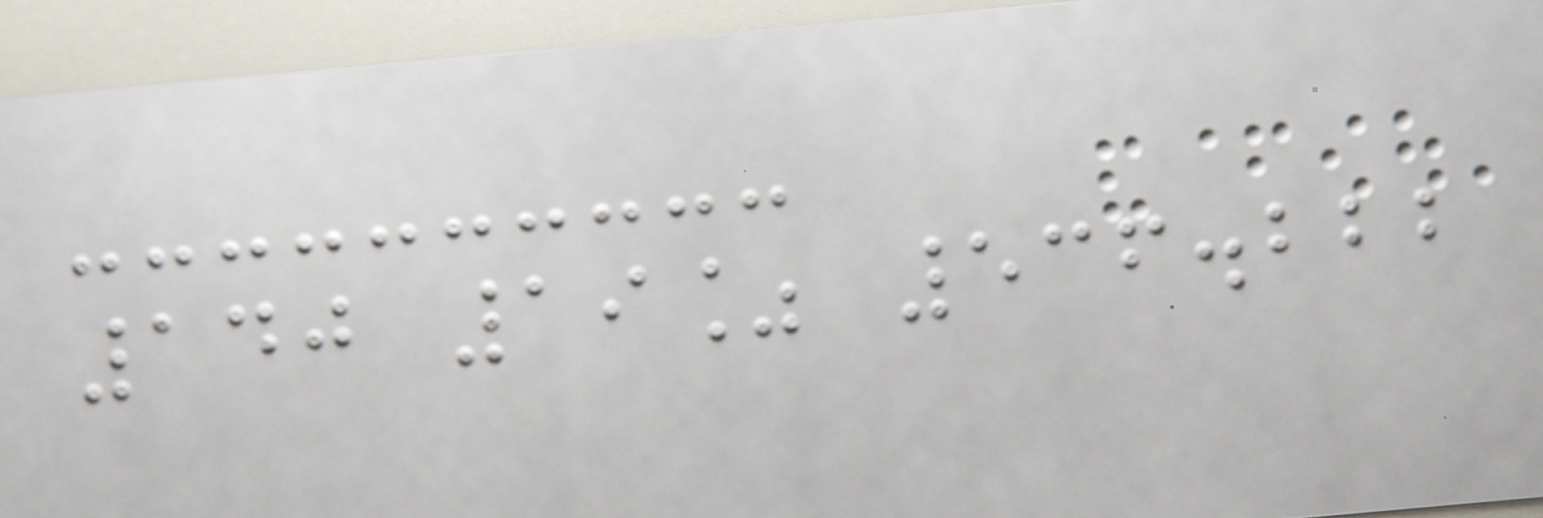140 19% 536.222
